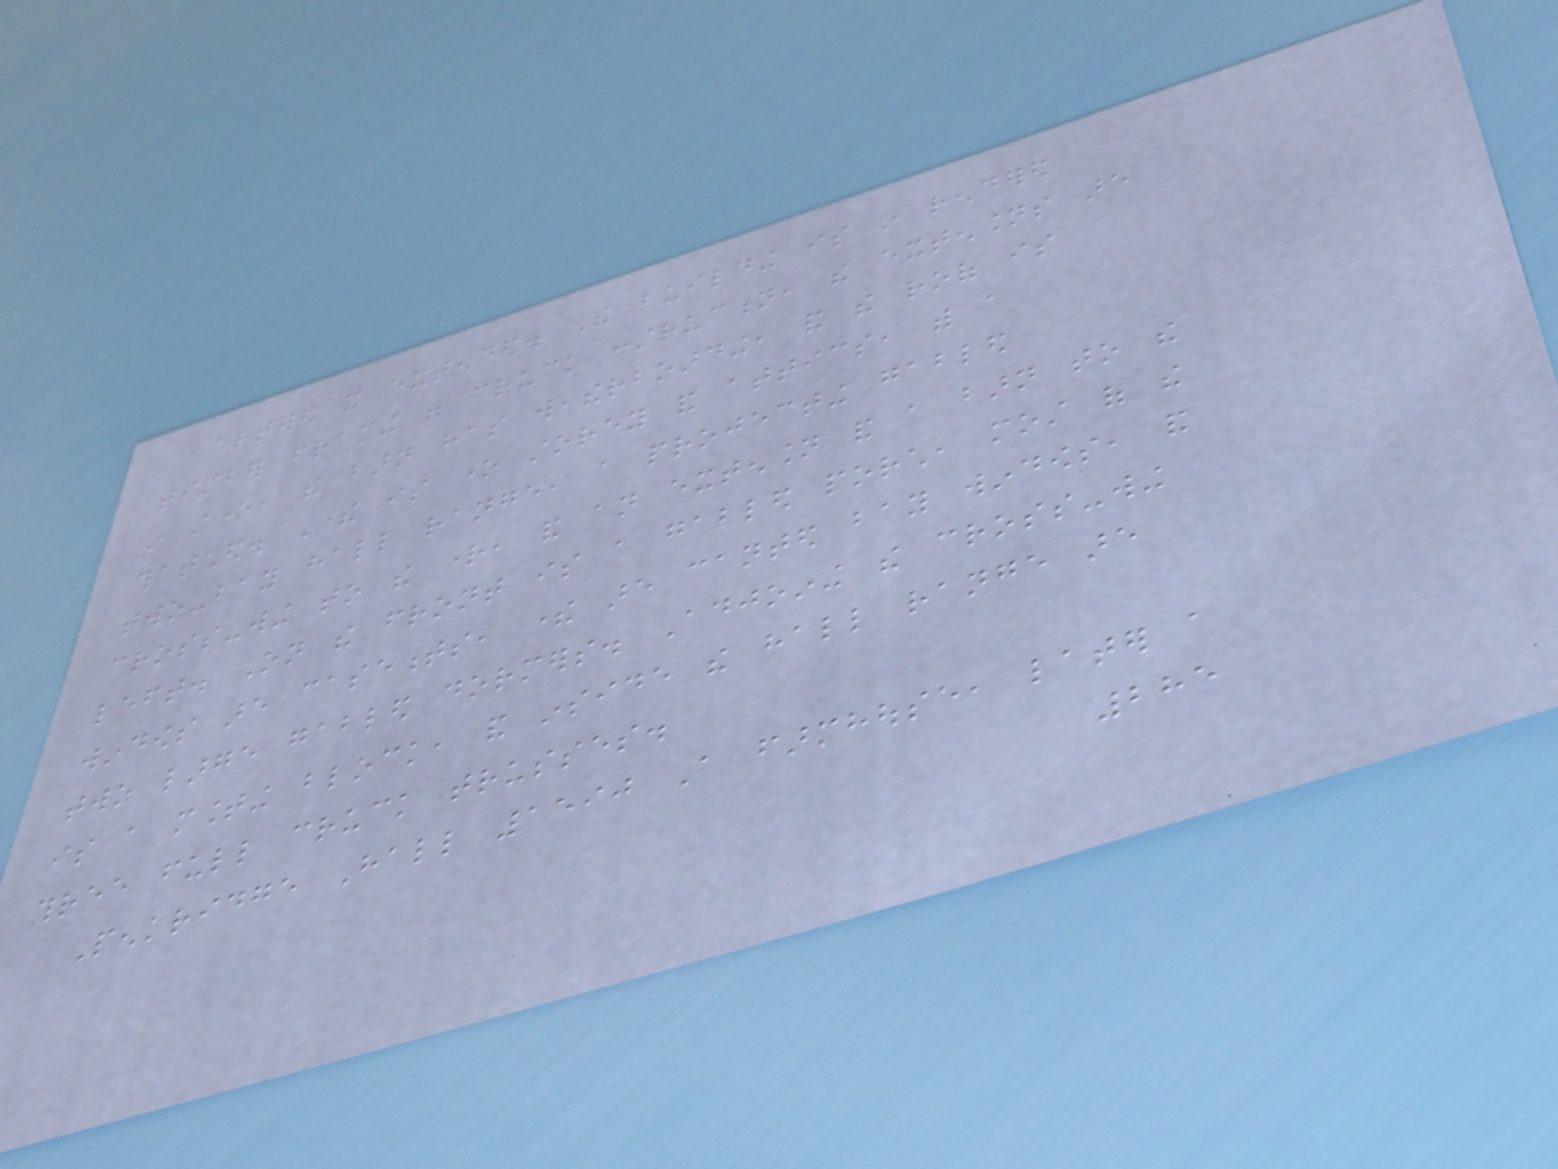altered and extended. The building is in rendered
timber framing with cruck construction, the extensions are
in stone, the barn has weatherboarding, and the roof is
thatched. There is one storey and attics, with a
two-bay hall range, a projecting gabled
cross-wing to the right, and an extension and a barn to the
left. On the front is a gabled porch, most of the
windows are casements, there are canted bay windows, and
two large gabled dormers. Adjoining the cross-wing
is a mounting block, and inside the hall range are
three full cruck trusses.
Penkridge Hall 1590 A farmhouse, later a
285
